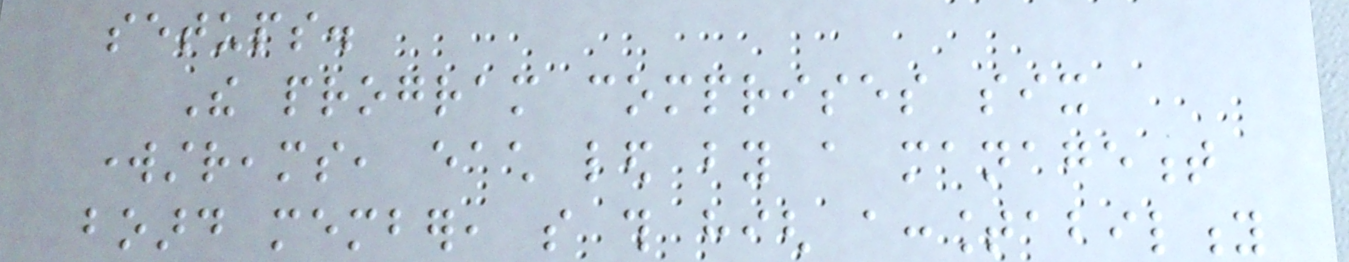setups.
The program comprises six
workstreams, each led by a management
board member, so this high accountability
